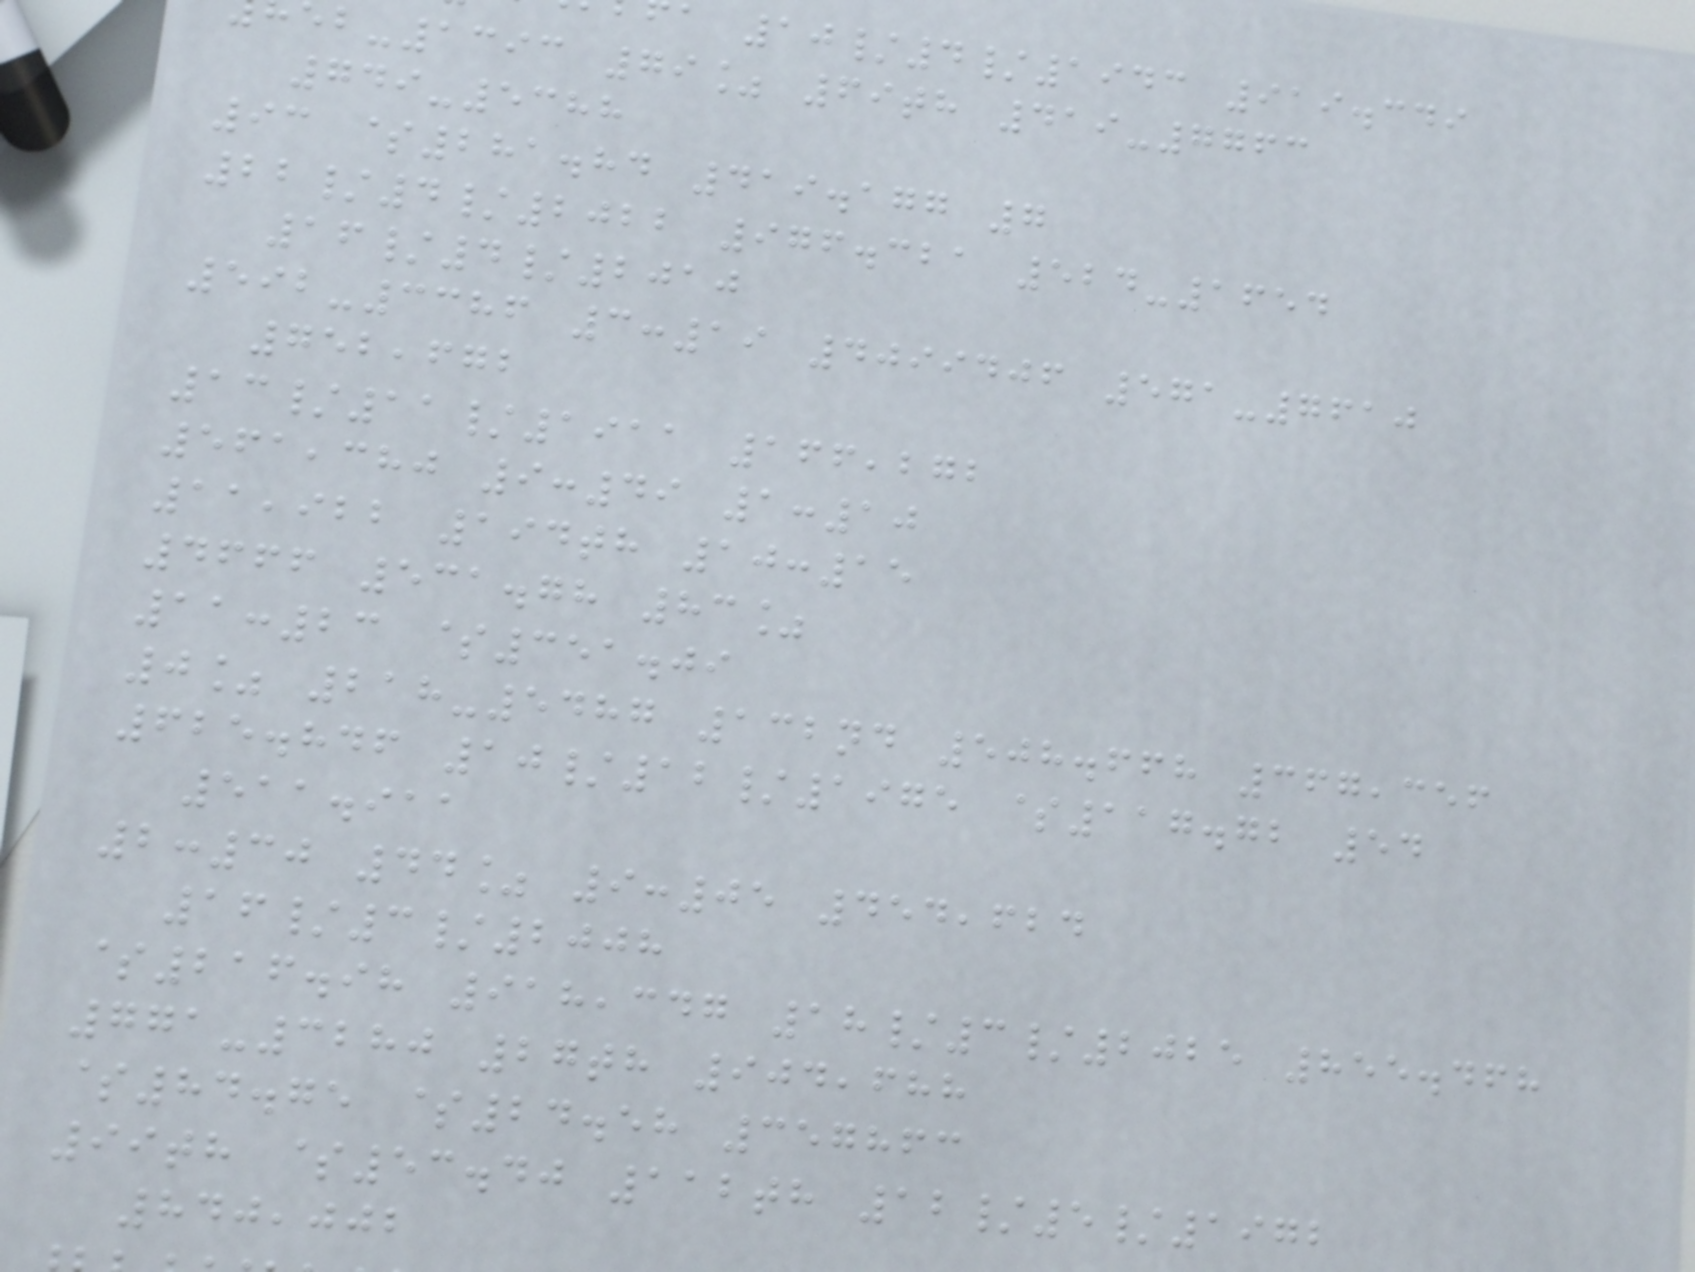a 10/4/1943 919.349
-1393 79% 69th 419-7763
749-5388
93 $281.84 419.177 7
22/4/2022 976.321 524-1654
16/4/2010
592-3386 3:19 4099406 571-7610
752,672
13/11/1911 166,272
561,380 9:49 1:10
11,922 194th 10:15
4666 531.78 83%
11:23 $351.09
0% 218-5487 132nd 508.668 367,356
625.846 10/12/1975 $117.72 54
511.911
2:30 44% 9:05 454,624
16/3/2008
$216.98 918,347 18/3/2025 855.468
771-3280 27th 904,688
$84.75 $24.58 357863
99th $53.40 112th 12/5/1972
840,002
